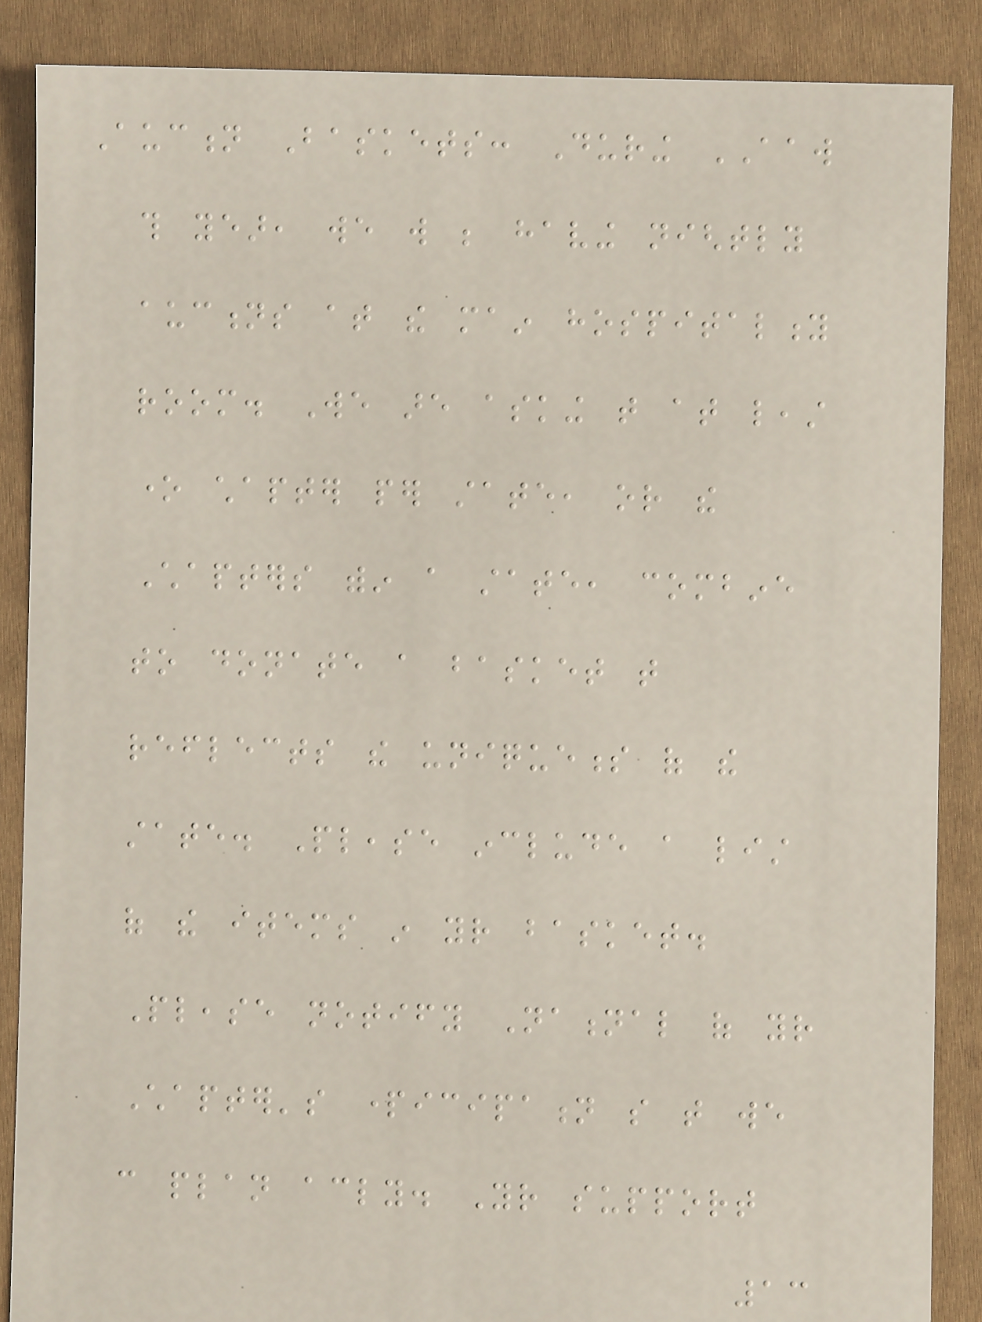Auction Baskets: During AAW
this year, we will be having nightly
auctions at the main hospitality
room. We are asking that at least
one chapter per state, or the
Chapters within a state, combine
to donate a basket that
reflects the uniqueness of the
state. Please include a list
of the items in your basket.
Please notify National of your
Chapter's participation so that we
can plan accordingly. Your support
13
